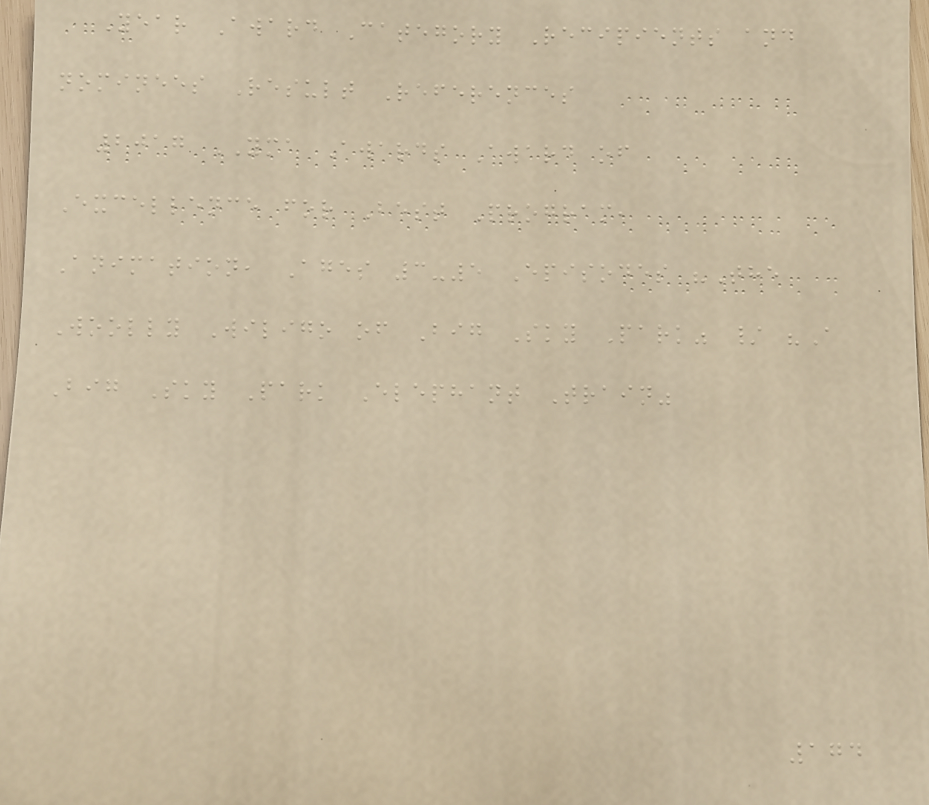Year Award Category Recipients and
nominees Result References
2017 YMA Awards Award of
Excellence for Best Program,
Animation, Ages 3-5 Episodes "The
Woolly Wiligo of Big Sky Park" / "A
Big Sky Park Elephant Train"
174
